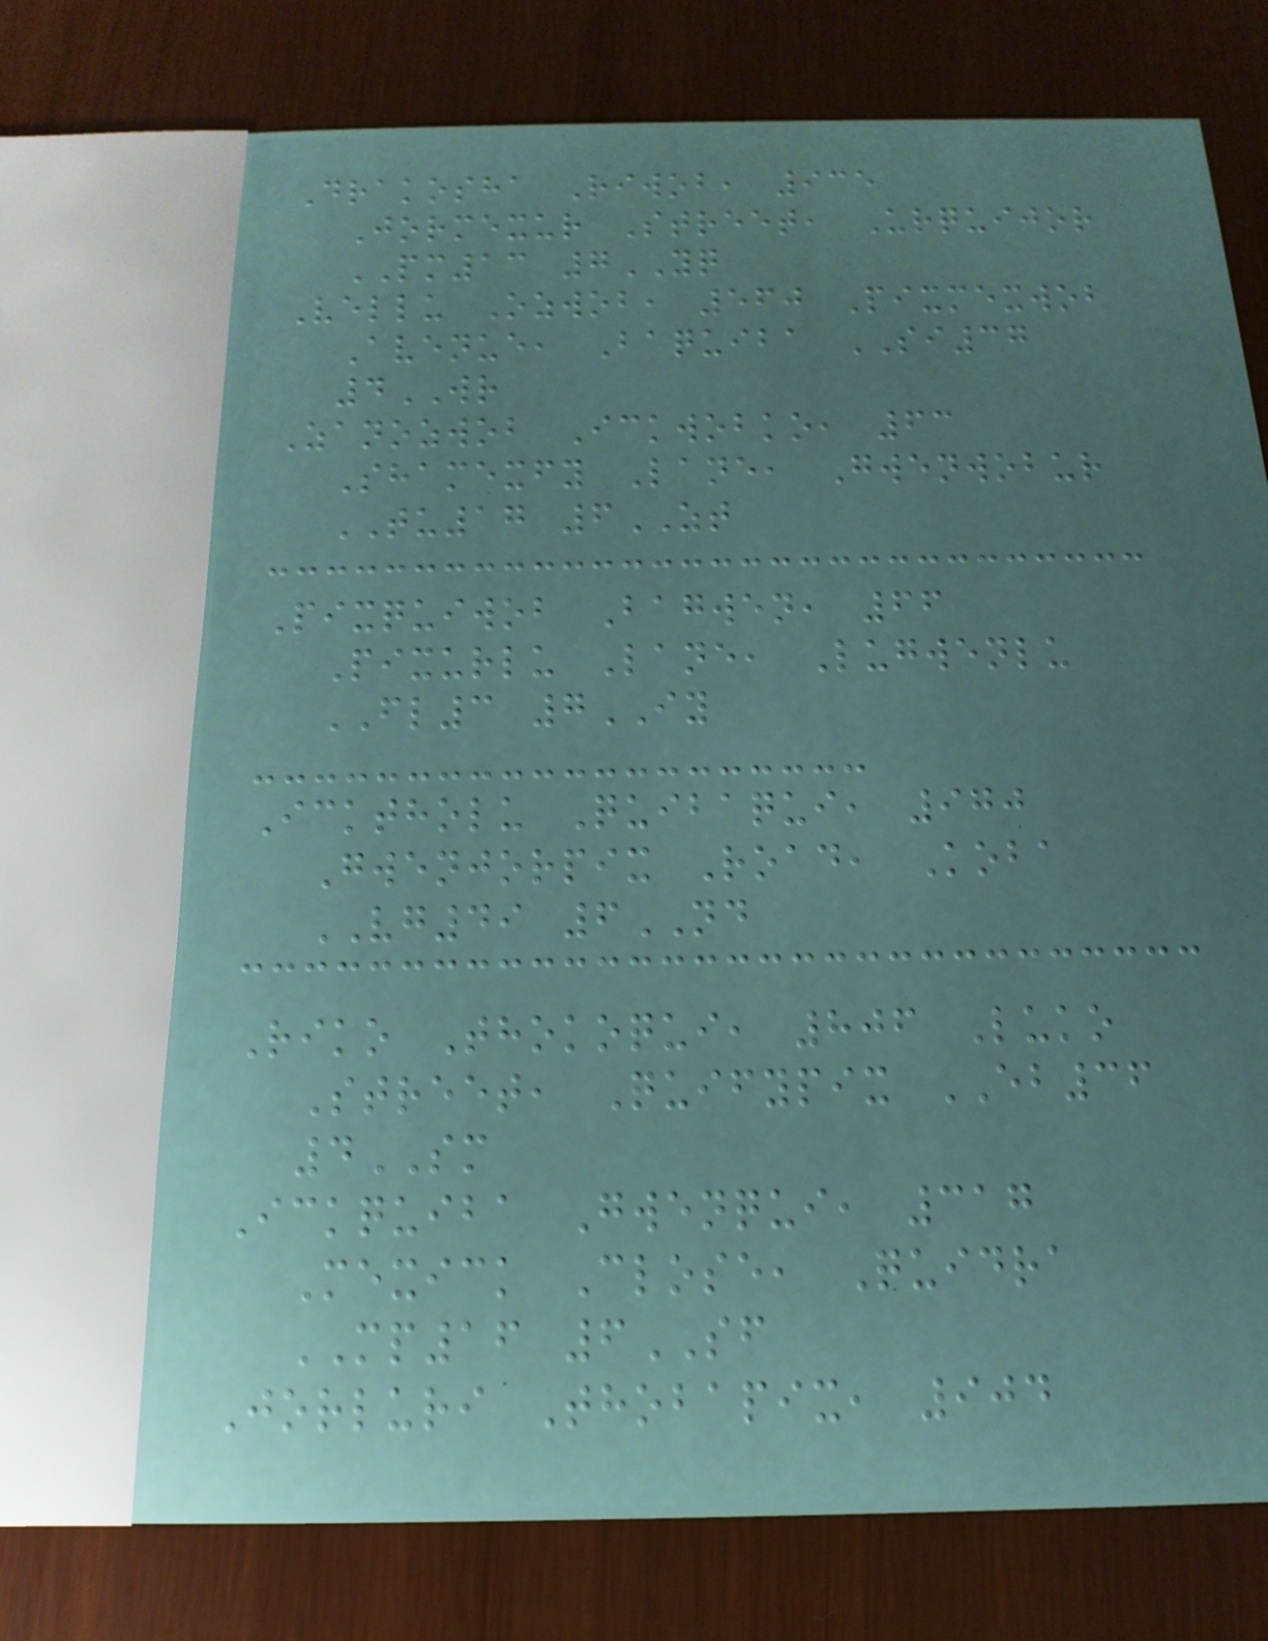Drakosha Riwob, 935
Jormexur Street, Urquijor
PM13 7YQ
Vellu Ozwob, 560 Pixmexwob
Avenue, Baquiba SI37
4WR
Zanozwob Ickwobko, 63
Shamexfy Lane, Gwenwobur
TU17 6ZT
Pixquiwob Bagwen, 66
Pixurlu Lane, Lugwenlu
FL3 7IY
Icktholu Quibaqui, 970
Gwenjorpix Road, Koba
VG49 6ND
Riko Thokoqui, 806 Luko
Street, Quifypix EB36
4SM
Ickquiba Gwenqui, 317
Mexick Close, Quidra
MP16 6SF
Jorluri Thobapix, 904
